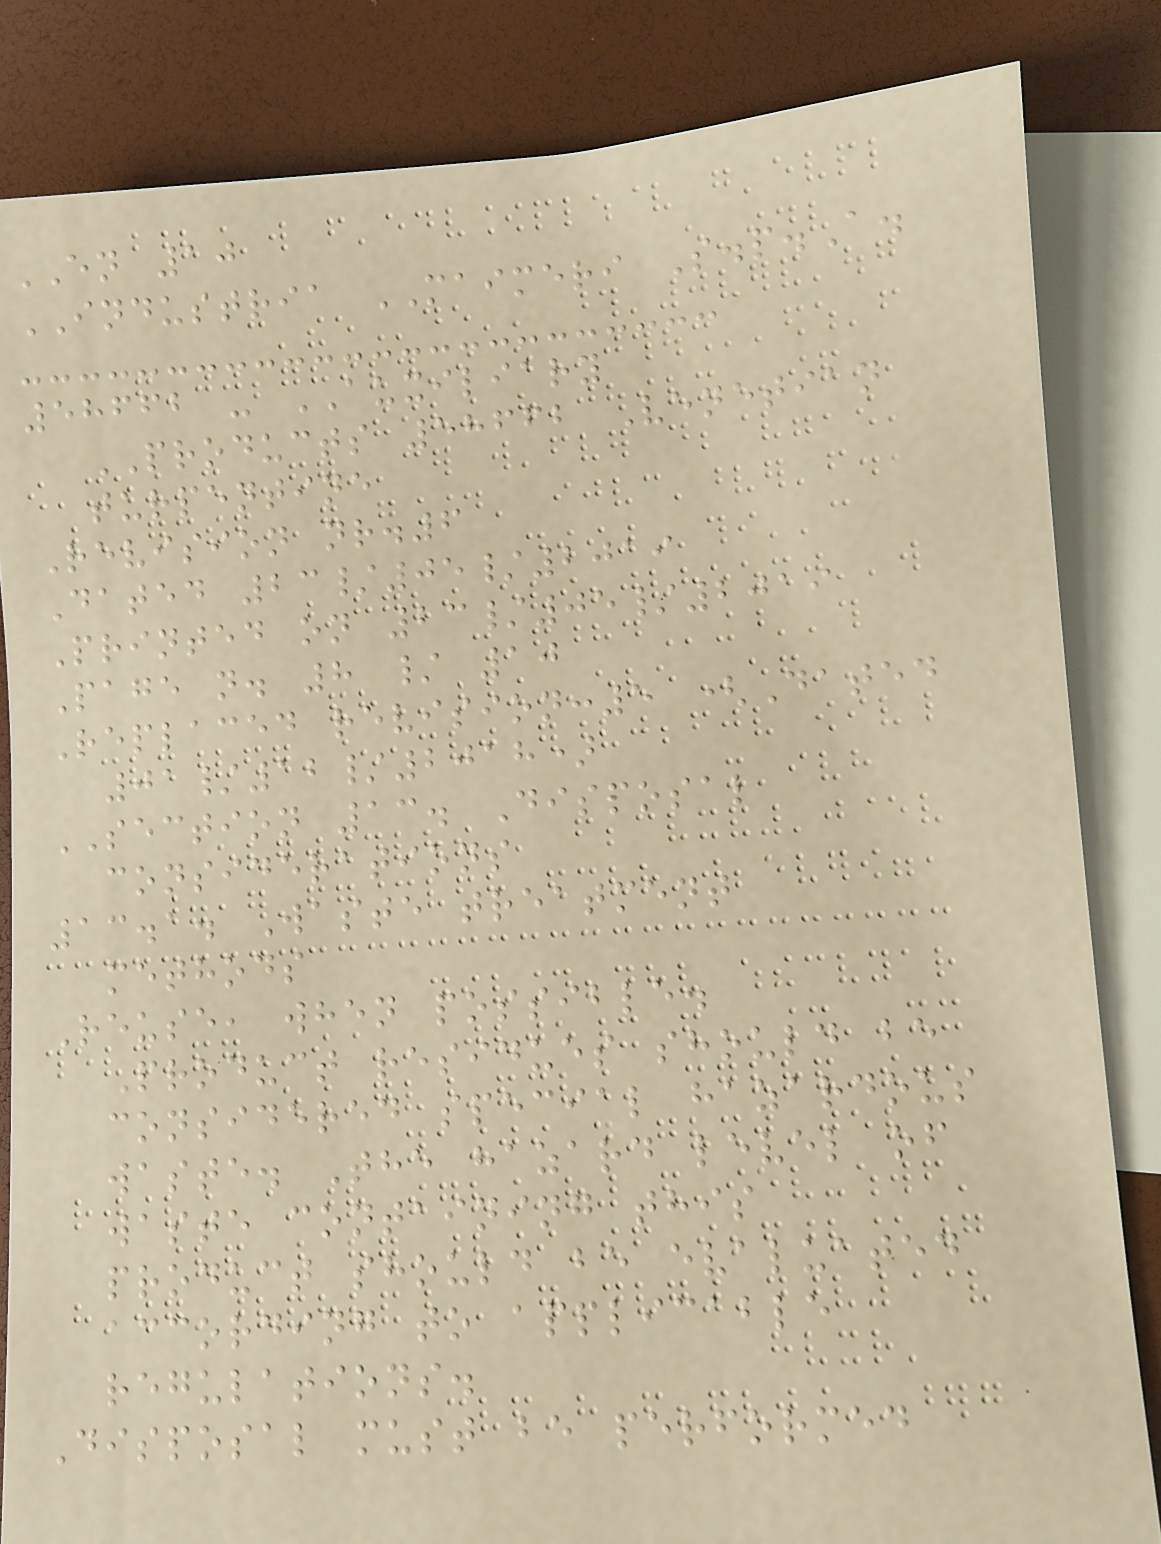EN 10
INDUSTRIA MAIMERI S.p.A.
58662 - AUXILIARY
PRODUCTS 58662 Venetian
turpentine
Revision nr.6
Dated 23/05/2019
Printed on 23/05/2019
Page n. 8 / 10
Replaced revision:5 (Dated
01/12/2018)
SECTION 13. Disposal
considerations
13.1. Waste treatment
methods
Reuse, when possible.
Product residues should be
considered special hazardous
waste. The hazard level of
waste containing this
product should be evaluated
according to applicable
regulations.
Disposal must be performed
